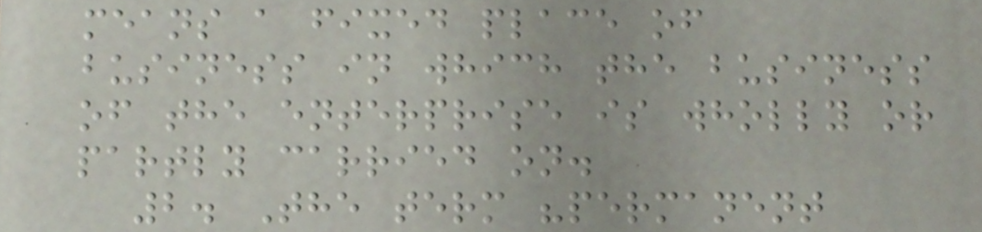means a fixed place of
business in which the business
of the enterprise is wholly or
partly carried on.
2. The term "permanent
